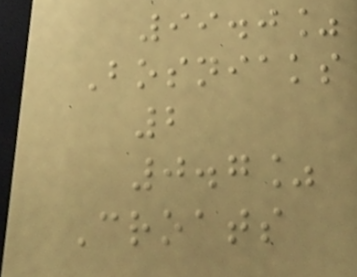99.0%
Bosniaks
2
0.7%
Croats
